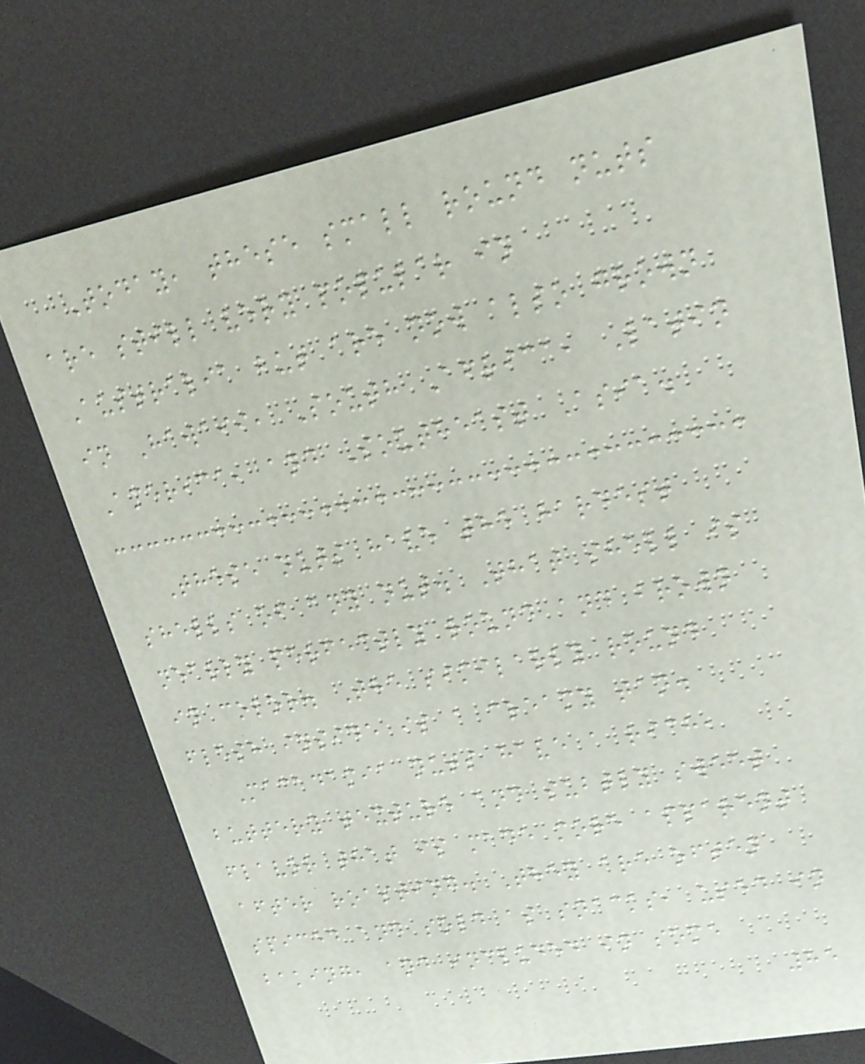Today, these small round nuts
are still very popular in
Australia but are now also grown
in Hawaii, South Africa, Latin
America, and Southeast Asia.
These nuts have the hardest
shells of any nut. That shell is
nearly perfectly round and brown
in color. The similarly round
flesh inside is a creamy tan.
Macadamia nuts have a rich,
buttery texture and subtly sweet
flavor that is made more apparent
after roasting. They are often
spiced and sold as snacks, used in
baking, and included in some
85
